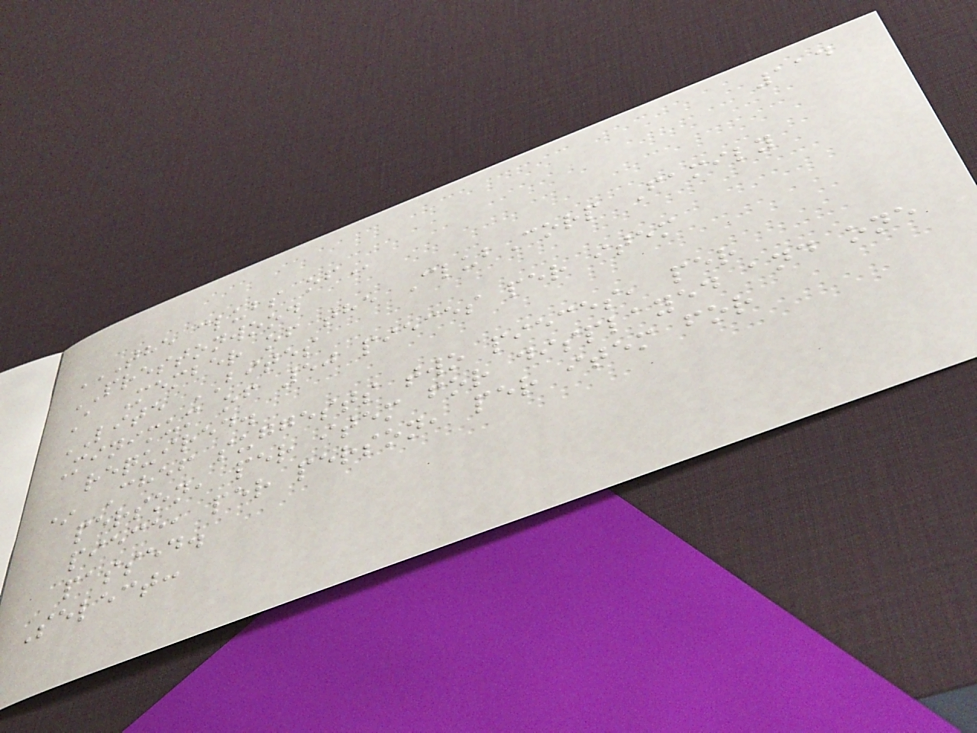114
THE CLUBS OF
PRESTONWOOD
A Member of the ClubCorp Family
LITE BITES
Minimum of 50 pieces per item
required.
* Chef suggests two pieces, per
person, per item for displayed and one
piece, per person, per item for
passed.
Select:
